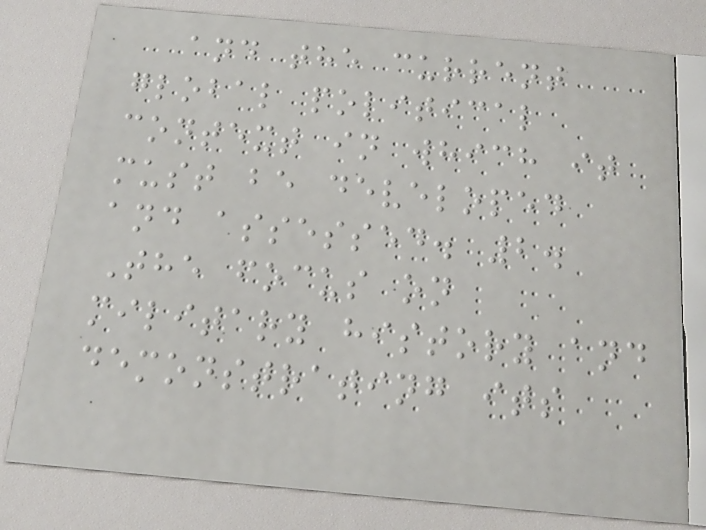and the current
global political
context in which it
must be developed
and assessed. 2.
The focus on
military history and
demonstrating its
